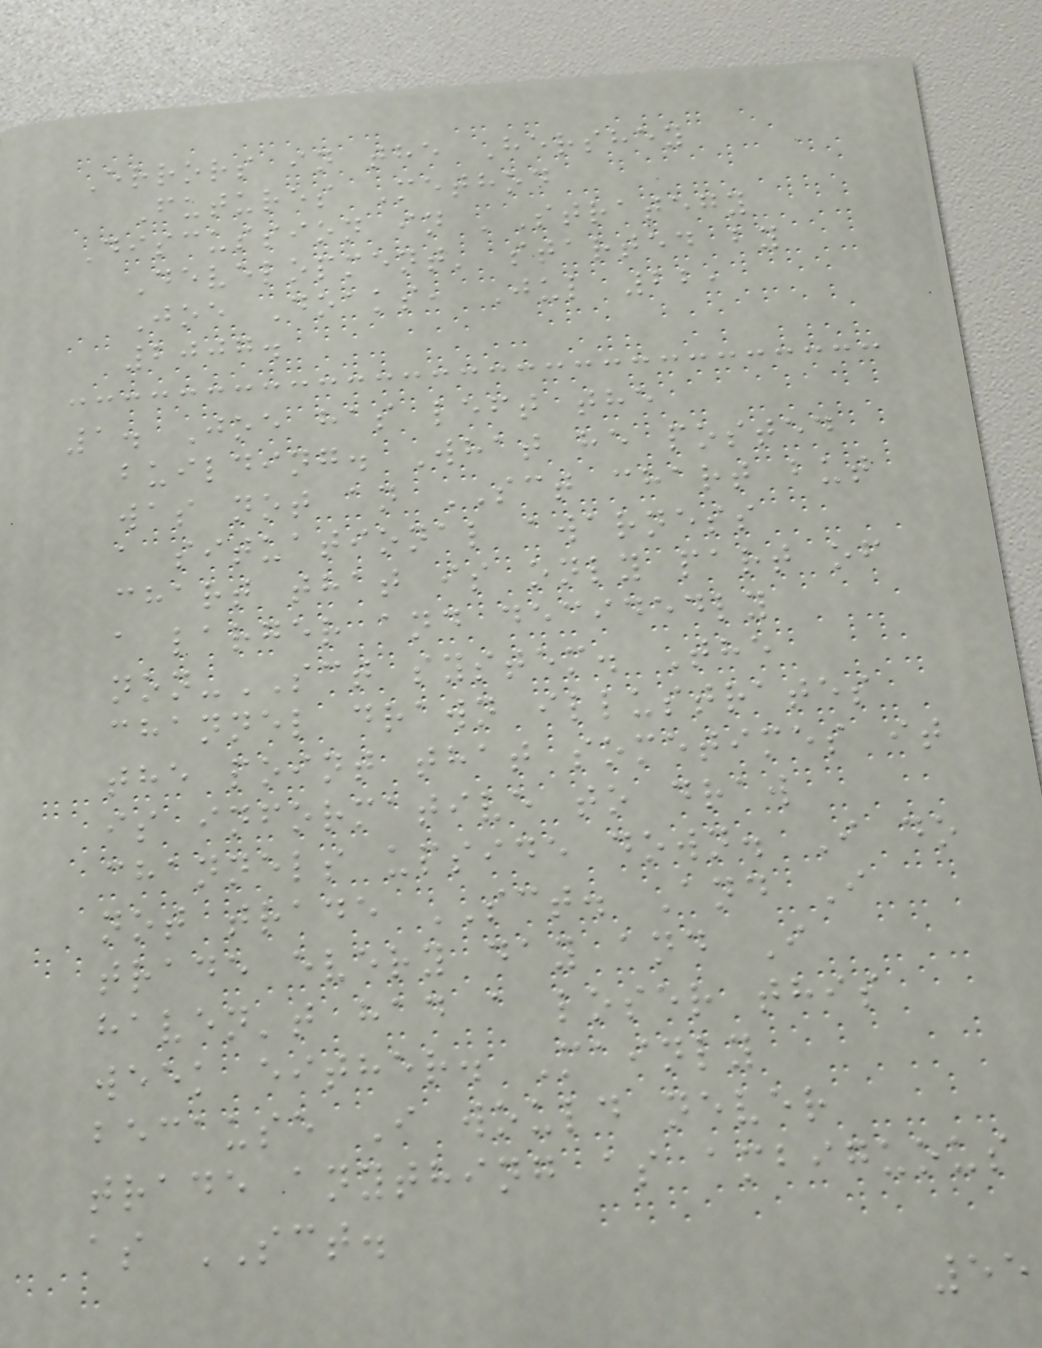Errors in the Hershey
Futures Method
Discussion in 'Strategy
Development' started by
Joe Doaks, Jul 22,
2007.
1. Joe has left the
building. What he posted
was not an SCT chart but
a situational awarness
chart that is only part of
a larger and decidedly
non-SCT system. The
channel drawn illustrates
the point that sometimes it
is informative to draw
channels upside down. I do
not trade SCT. And I
trade every day and I
haven't had a loser this
week either. Mainly
because I would never
trade anything as ambiguous
as SCT.
55
